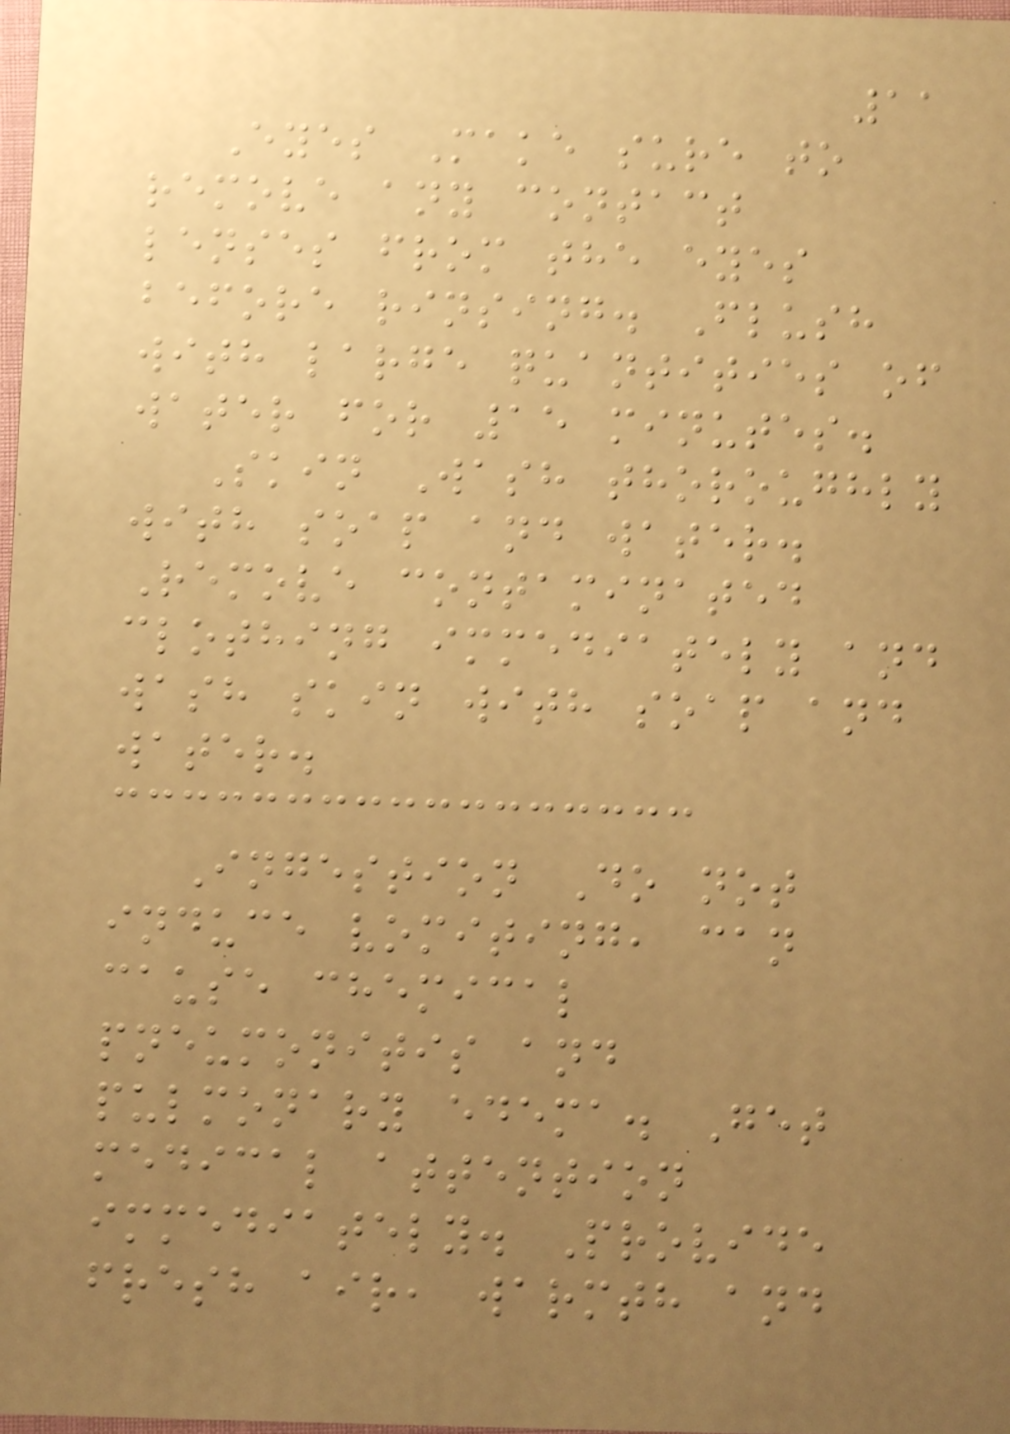11
Eyes Make sure to
remove any contact
lenses from the eyes
before rinsing. Flush
with large quantities of
water for 15 minutes.
Skin Wash thoroughly
with soap and water.
Remove contaminated
clothing immediately and
wash skin with soap and
water.
Ingestion Do not
induce vomiting, can
cause chemical
pneumonitis and
pulmonary edema. Get
medical attention
immediately. Provide
fresh air, warmth and
